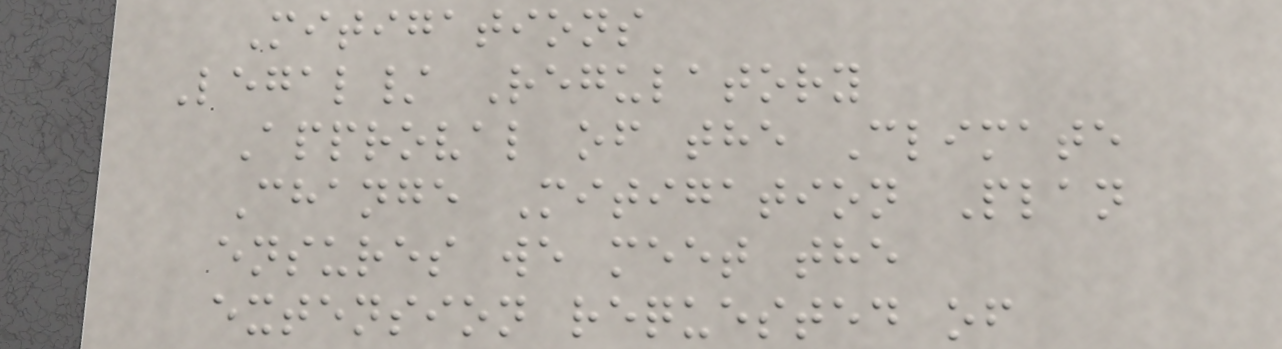Mitigations
Legal/ Regulatory
Approval of the Climate
Change Mitigation Plan
ensures we meet the
extension requested of
